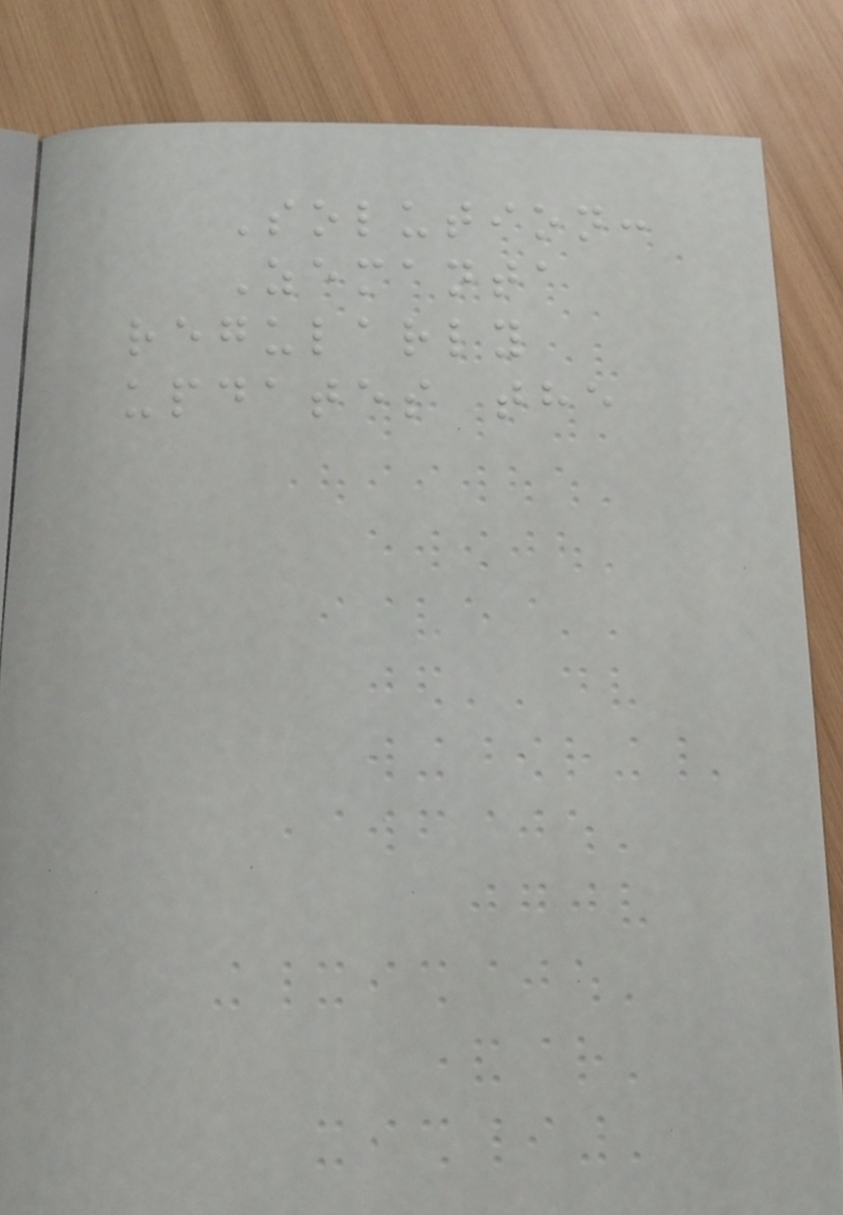Solution:
Zemanta
regularly
updates the
